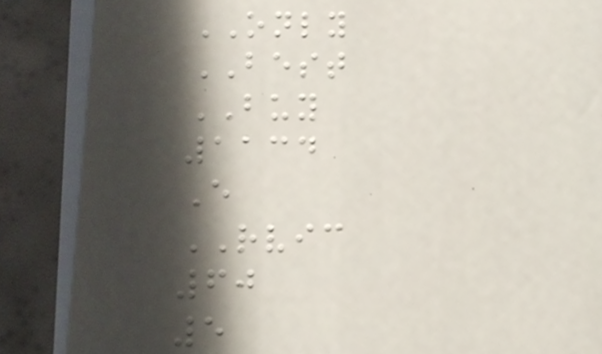ONLY
BEST
BUY
1134
E
RVIC
60
5
